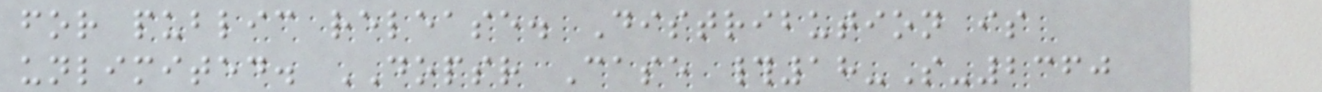for public release. Distribution is
unlimited. DOPSR Case #18-S-2360
